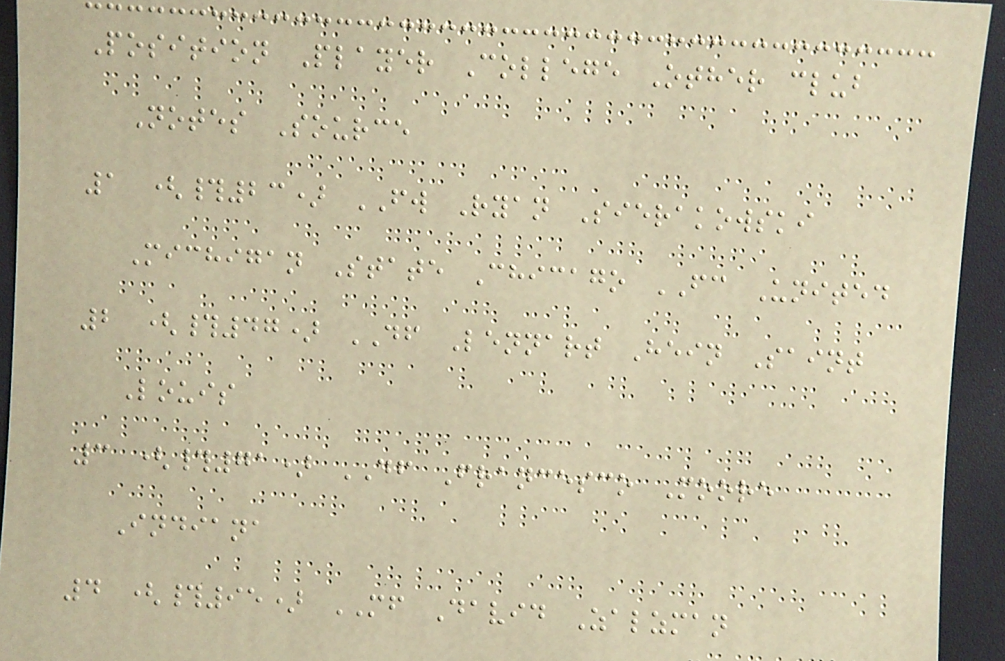Position Player College Other club
Notes Source
1 (#23) FW Ryan Sierakowski
Michigan State Chicago FC United
2 (#47) DF Lennart Hein Saint
Louis
3 (#71) DF Francesco Moore
Indiana
4 (#95) MF David Zalzman
